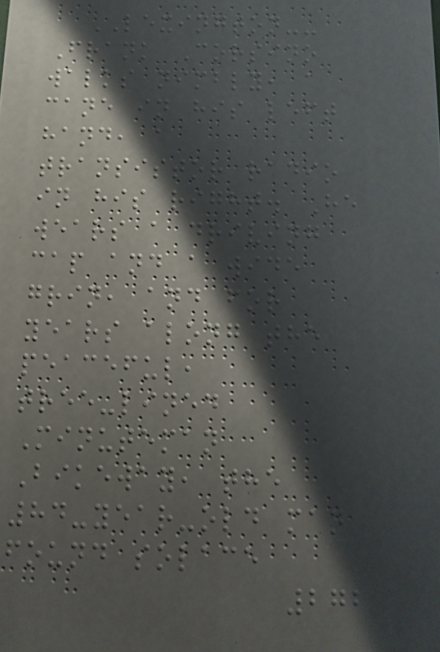LEXINGTON--
Frank Corsino
walks nimbly, a
cane in his left
hand, a
transistor radio
in his right. He
wears a driving
cap and a wide
grin, and for
years along the
peaceful,
tree-lined
Minuteman
Bikeway, the
84-year-old man
found solace
272
